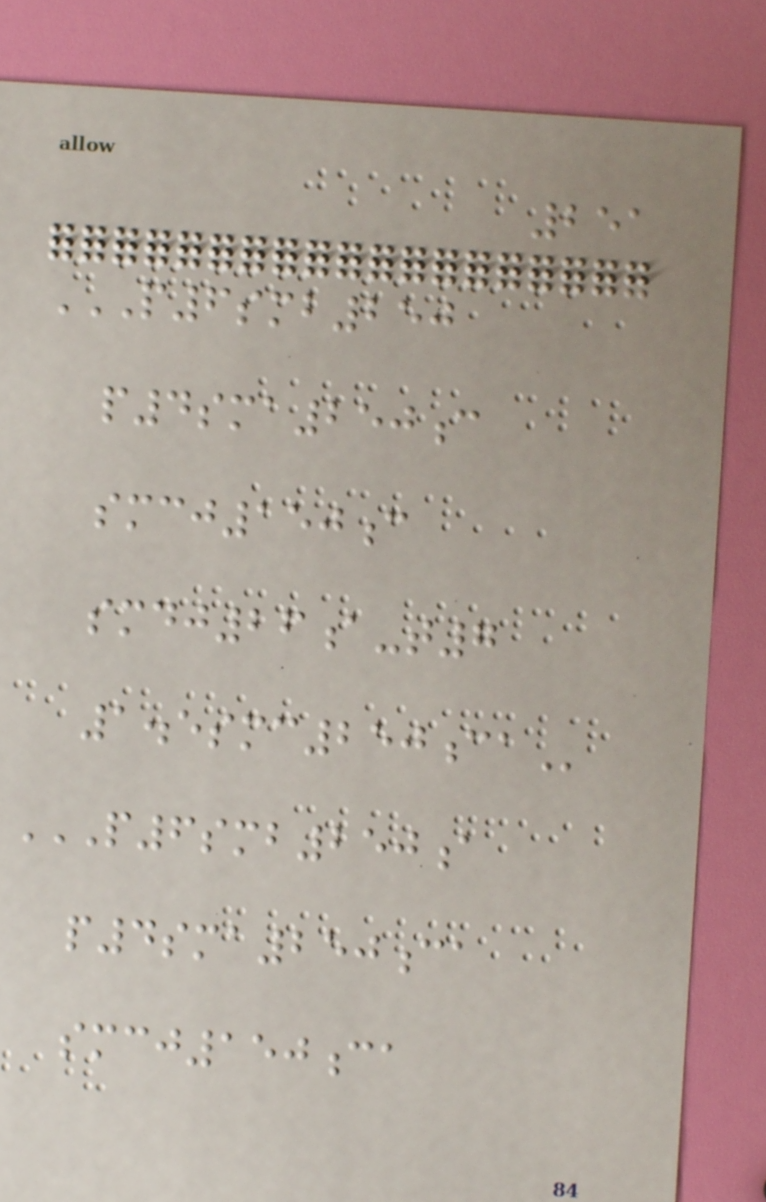251
P6SMB250
P4SMA250C
SMCJ150C
SMDJ26A-T7
1.5SMC250CA
P6SMB250A
P4SMA250CA
SMCJ150CA
